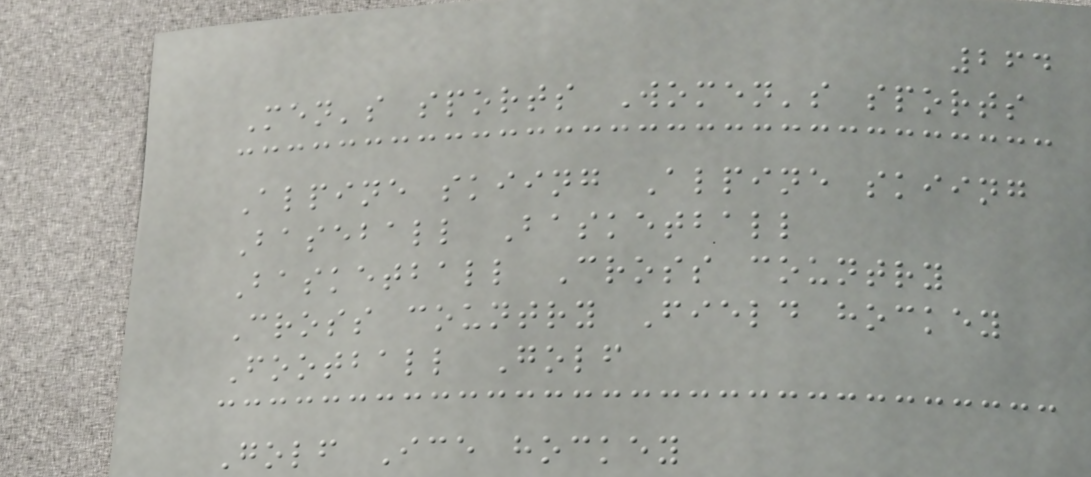264
Men's sports Women's sports
Alpine skiing Alpine skiing
Baseball Basketball
Basketball Cross country
Cross country Field hockey
Football Golf
Golf Ice hockey
